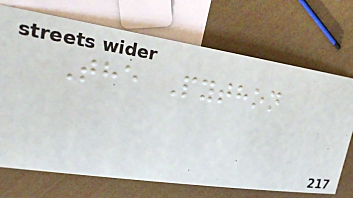The Python
